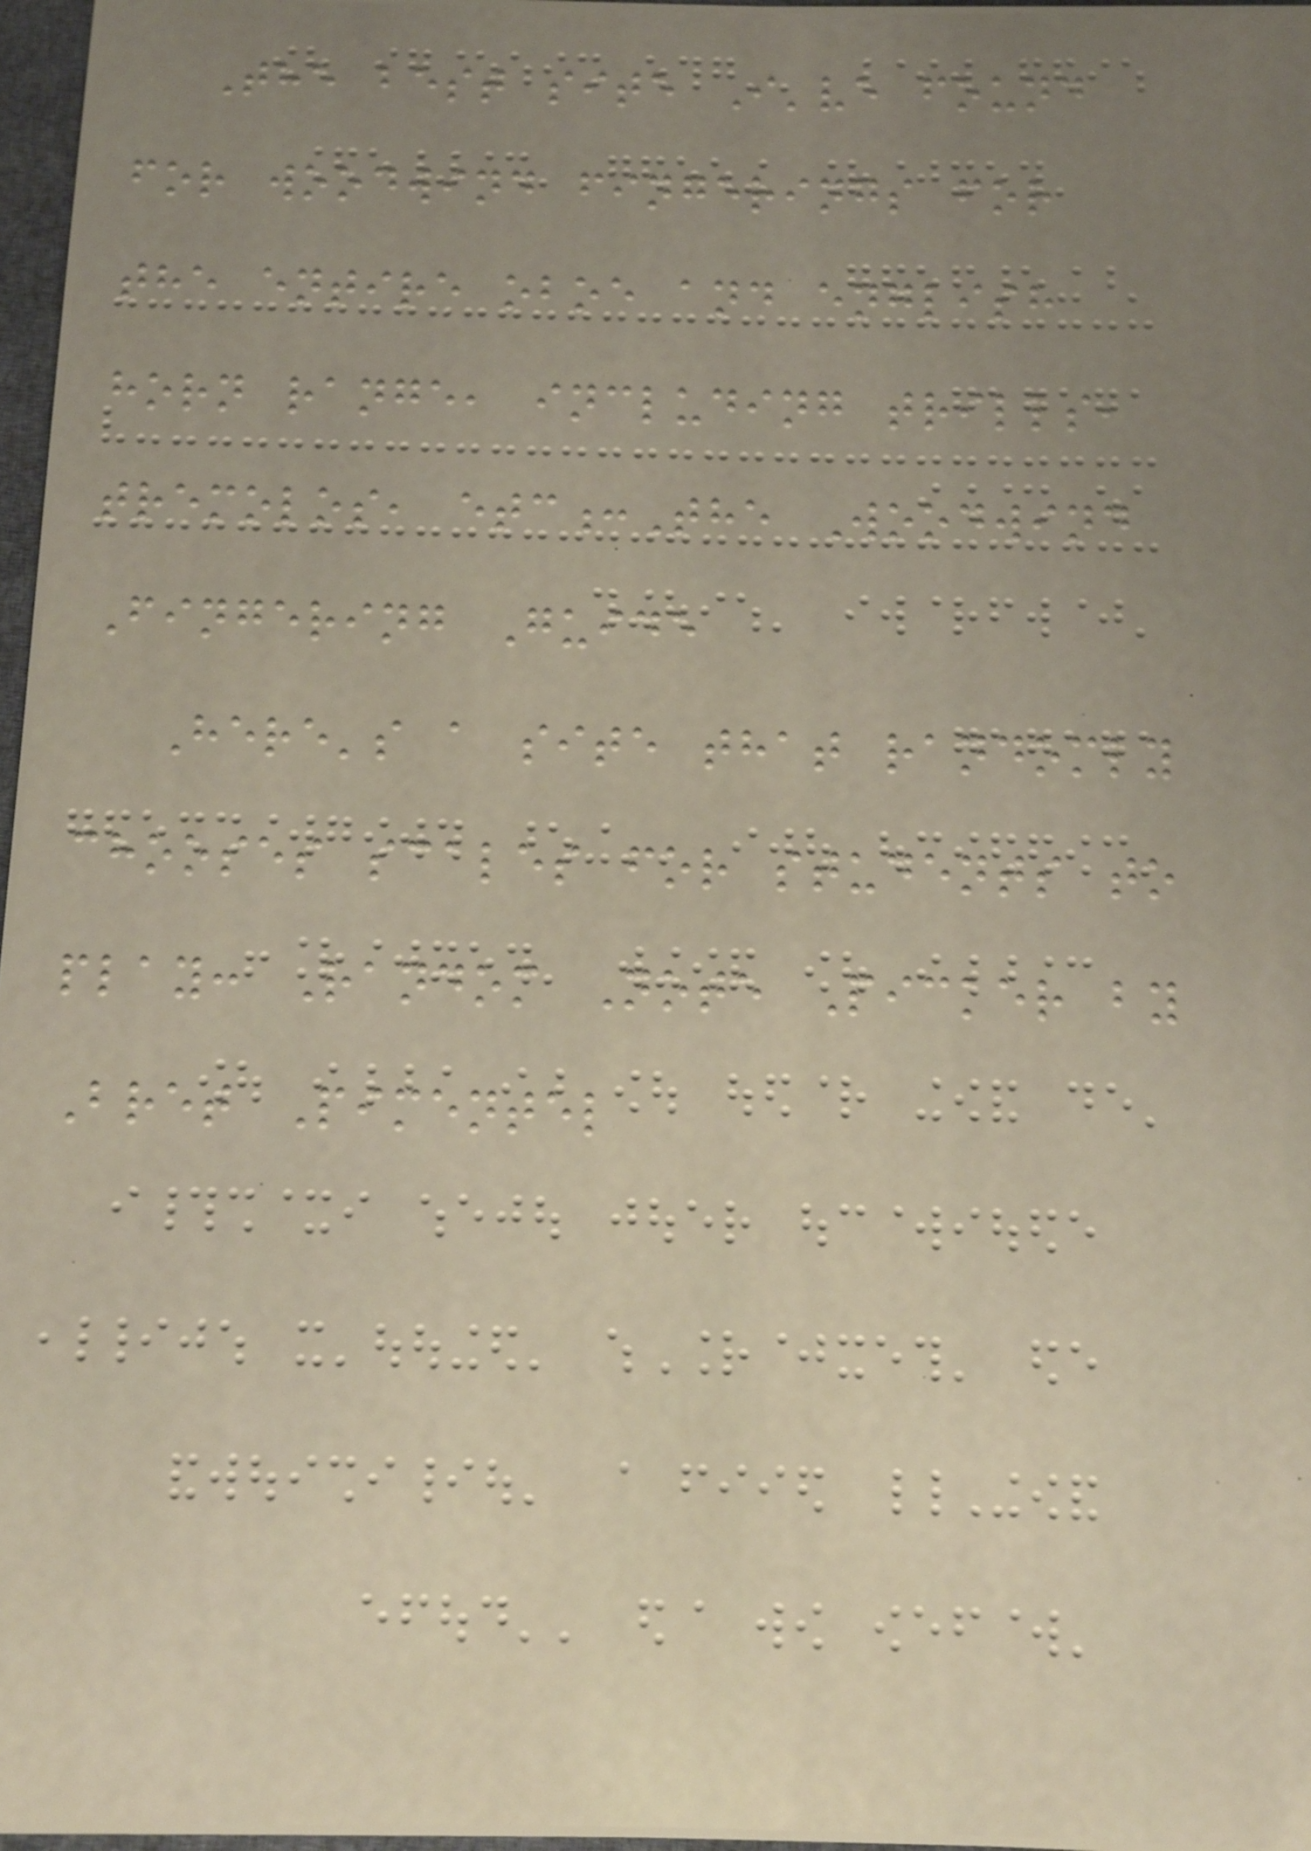The best site I've found
for woodwind fingerings for
the entire oboe and english
horn range, including trills,
tremolos, etc:The Woodwind
Fingering Guide
Here's a site that randomly
chooses scales for students to
play: Random Note Picker by
Bret Pimentel
